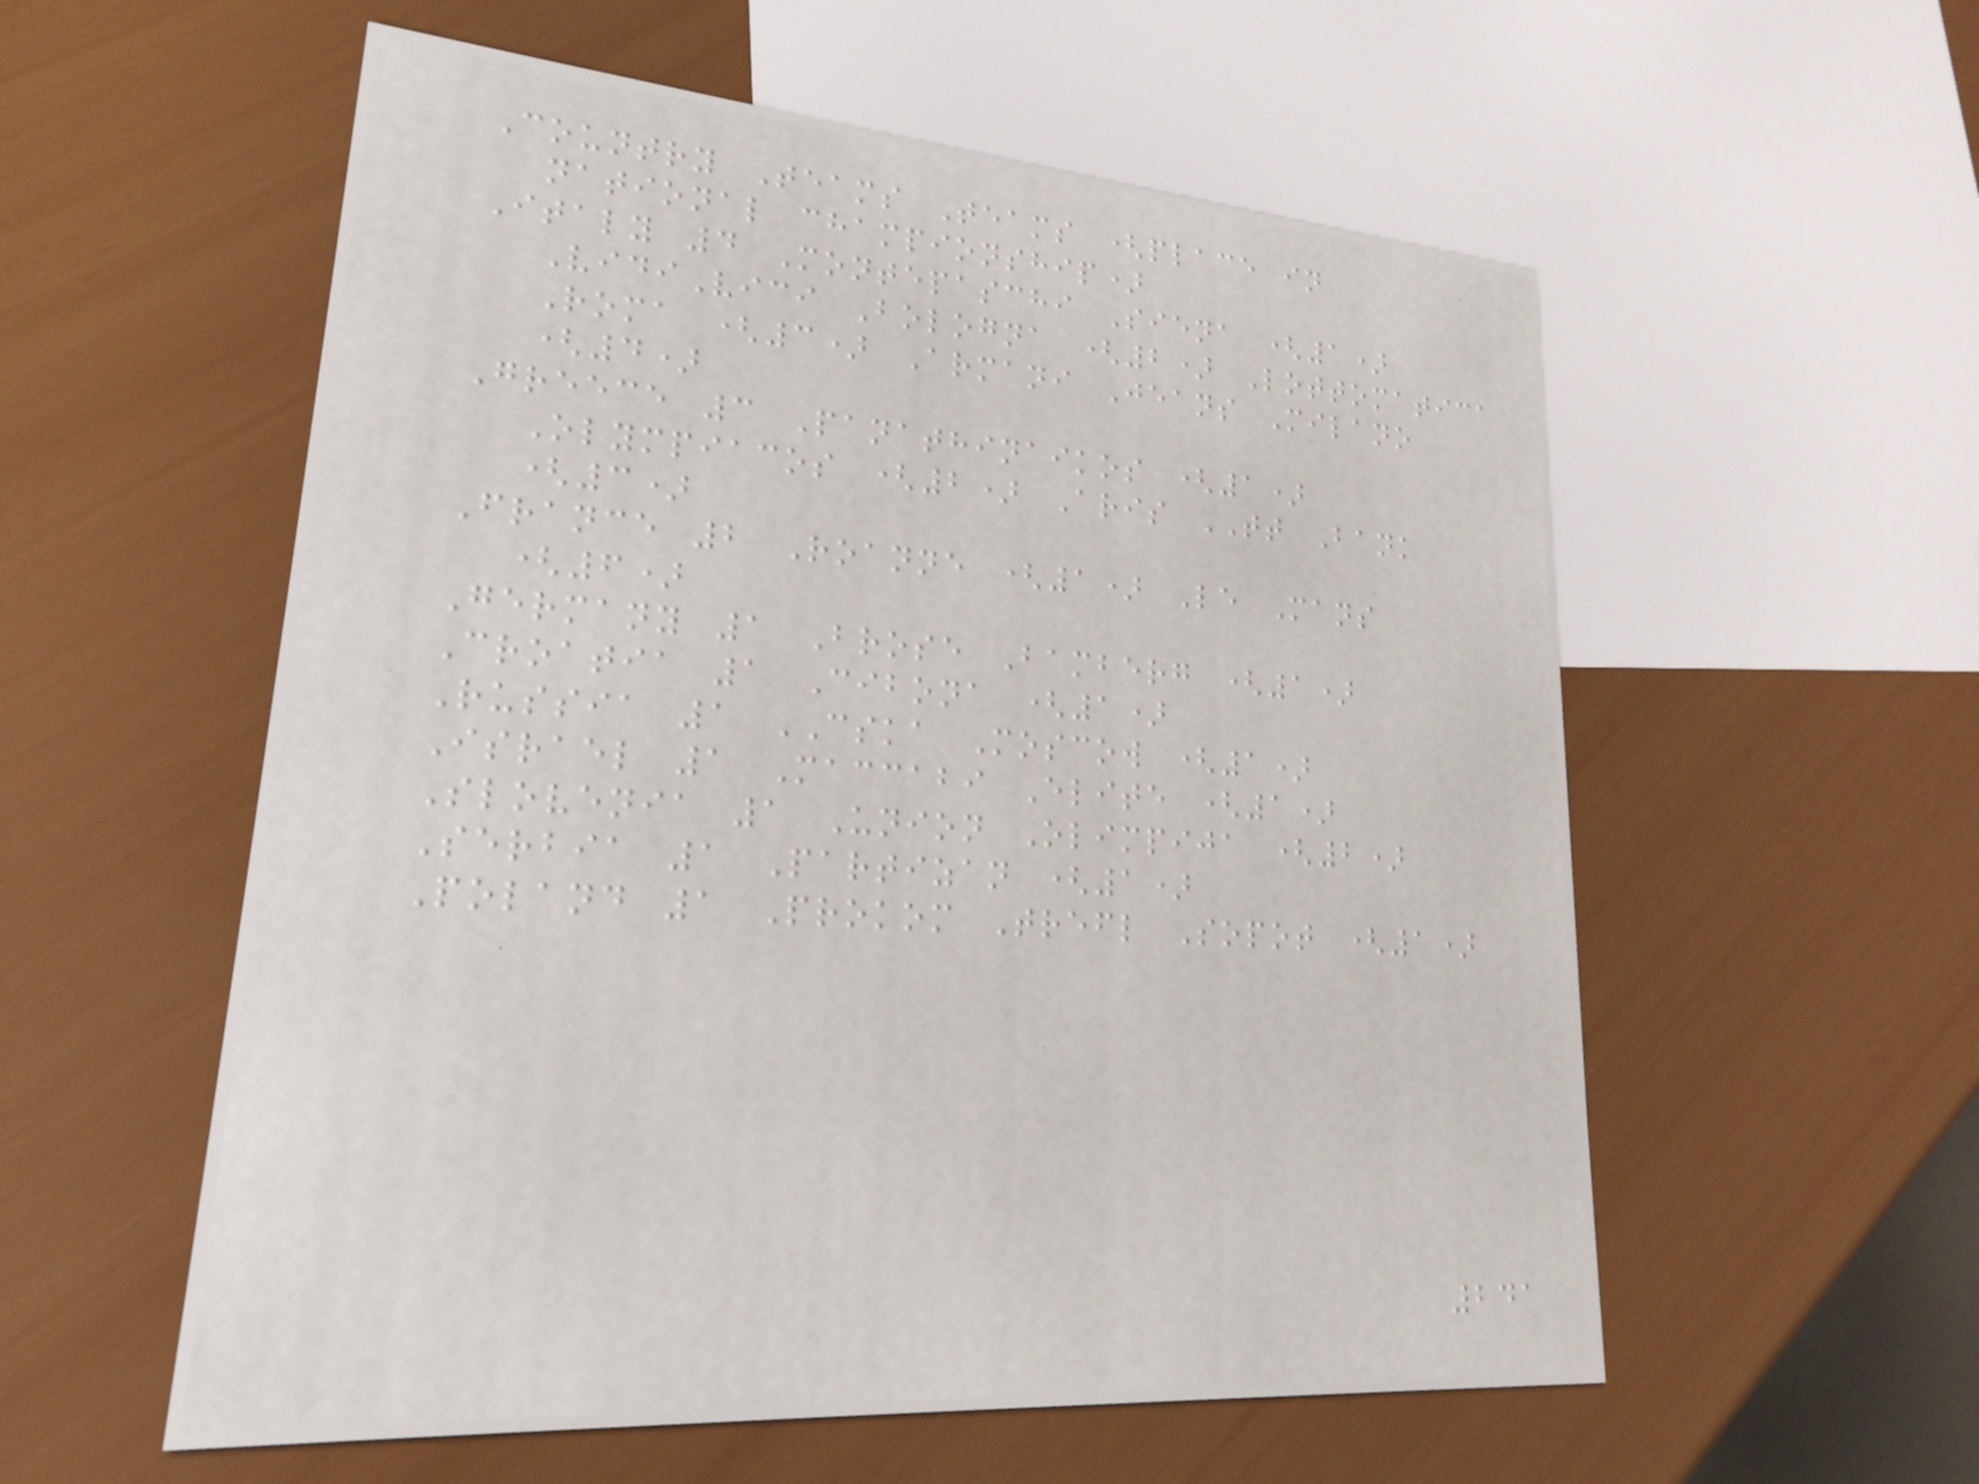Country Teams Teams (place in
national championship)
Italy 4 Montepaschi Siena (1)
VidiVici Bologna (2) Lottomatica
Roma (3) Armani Jeans Milano
(4)
Greece 3 Panathinaikos (1)
Olympiacos (2) Aris TT Bank
(3)
France 2 Roanne (1) Le Mans
(6)
Germany 1 Brose Bamberg (1)
Croatia 1 Cibona (1)
Russia 1 CSKA Moscow (1)
Israel 1 Maccabi Elite (1)
Slovenia 1 Union Olimpija (2)
Serbia 1 Partizan (1)
Poland 1 Prokom Trefl Sopot (1)
241
